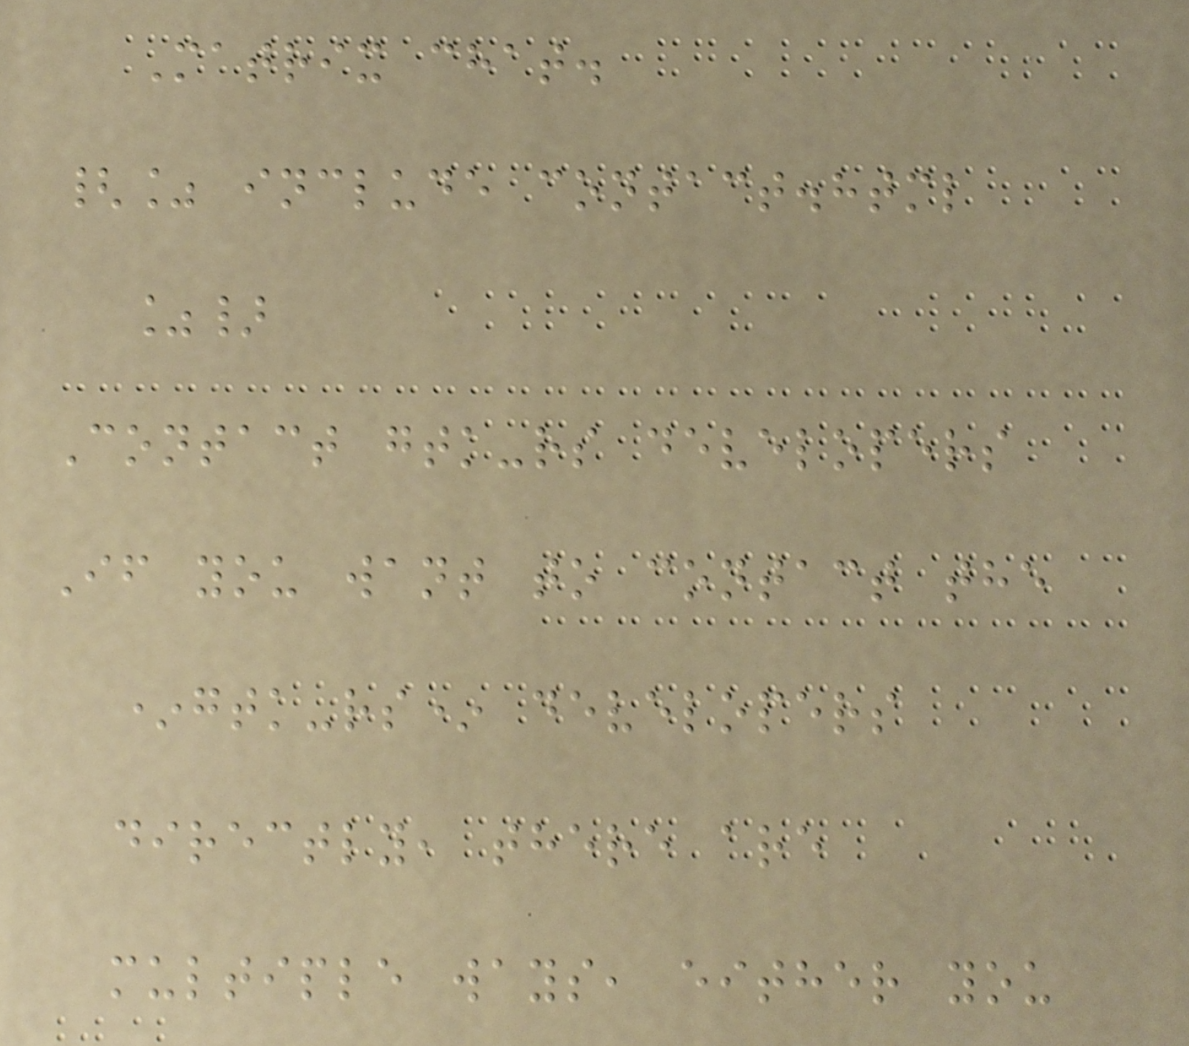Matrix chat.
{% include contact.html
%}
Contact gtk-rs developers
If you want to contact the
*gtk-rs* developers
directly, there are
multiple ways, either you
